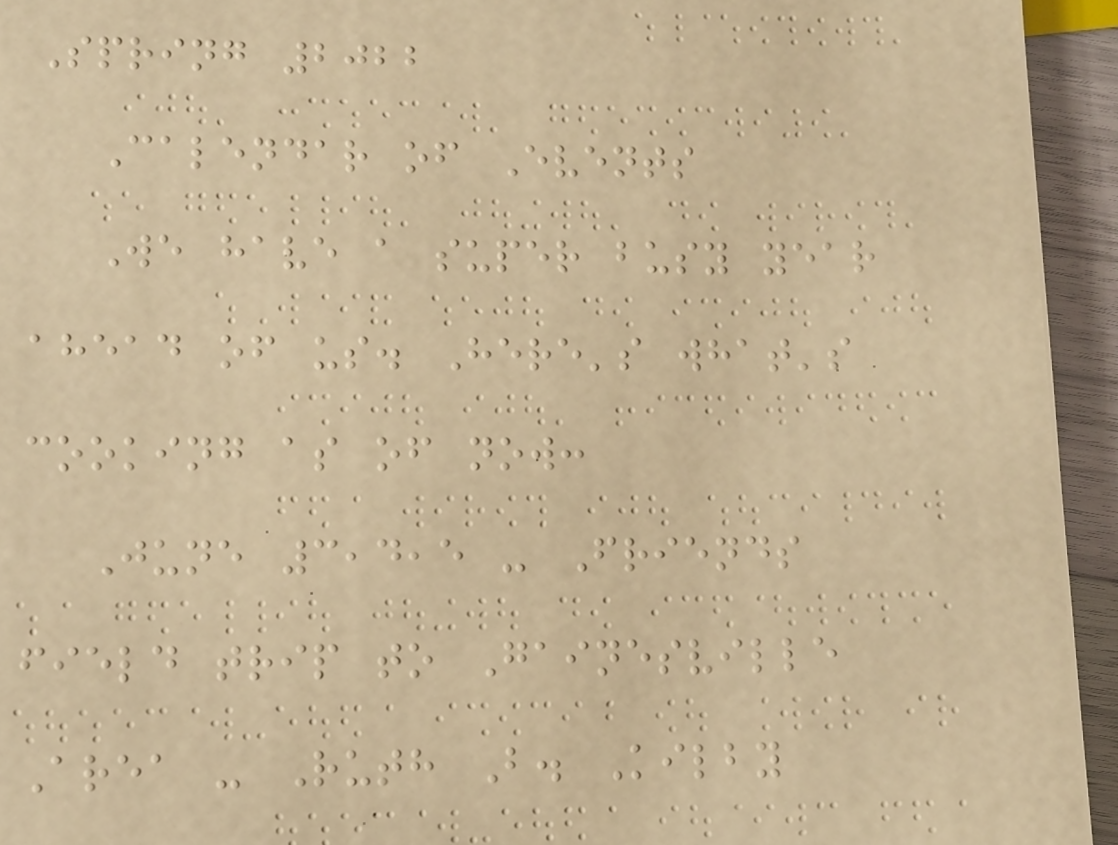Spring 2022
Calendar of Events
We have a super busy year
ahead of us. Here's what's
cooking as of now:
June 3,4,5 - Friends
field trip to Gainesville
Area - Ruth B. Kilby
